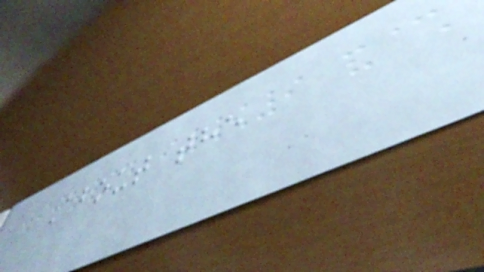About the
